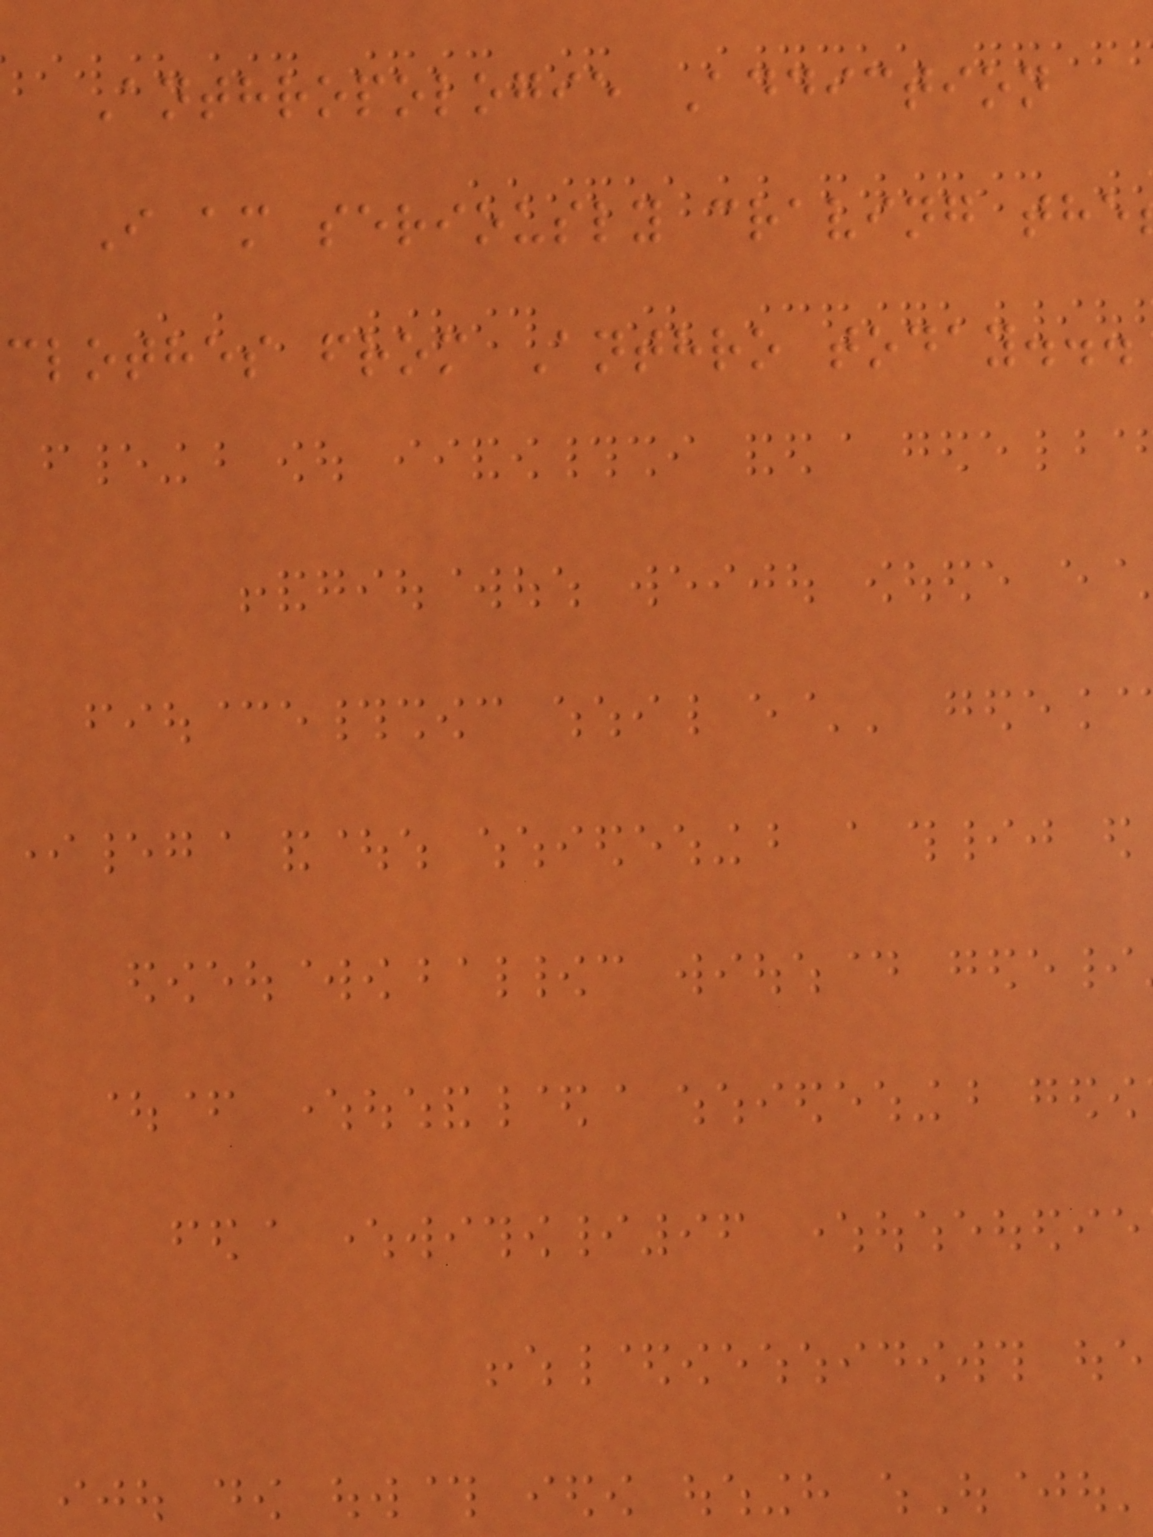Anthropologie Addiction
I am seriously craving the
clothes from Anthro today...
